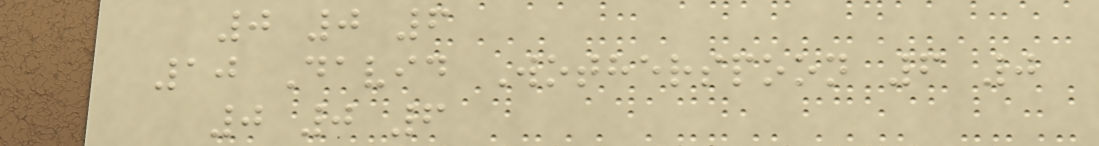0 0 6
10 David Wotherspoon 6 0
0 0 6
